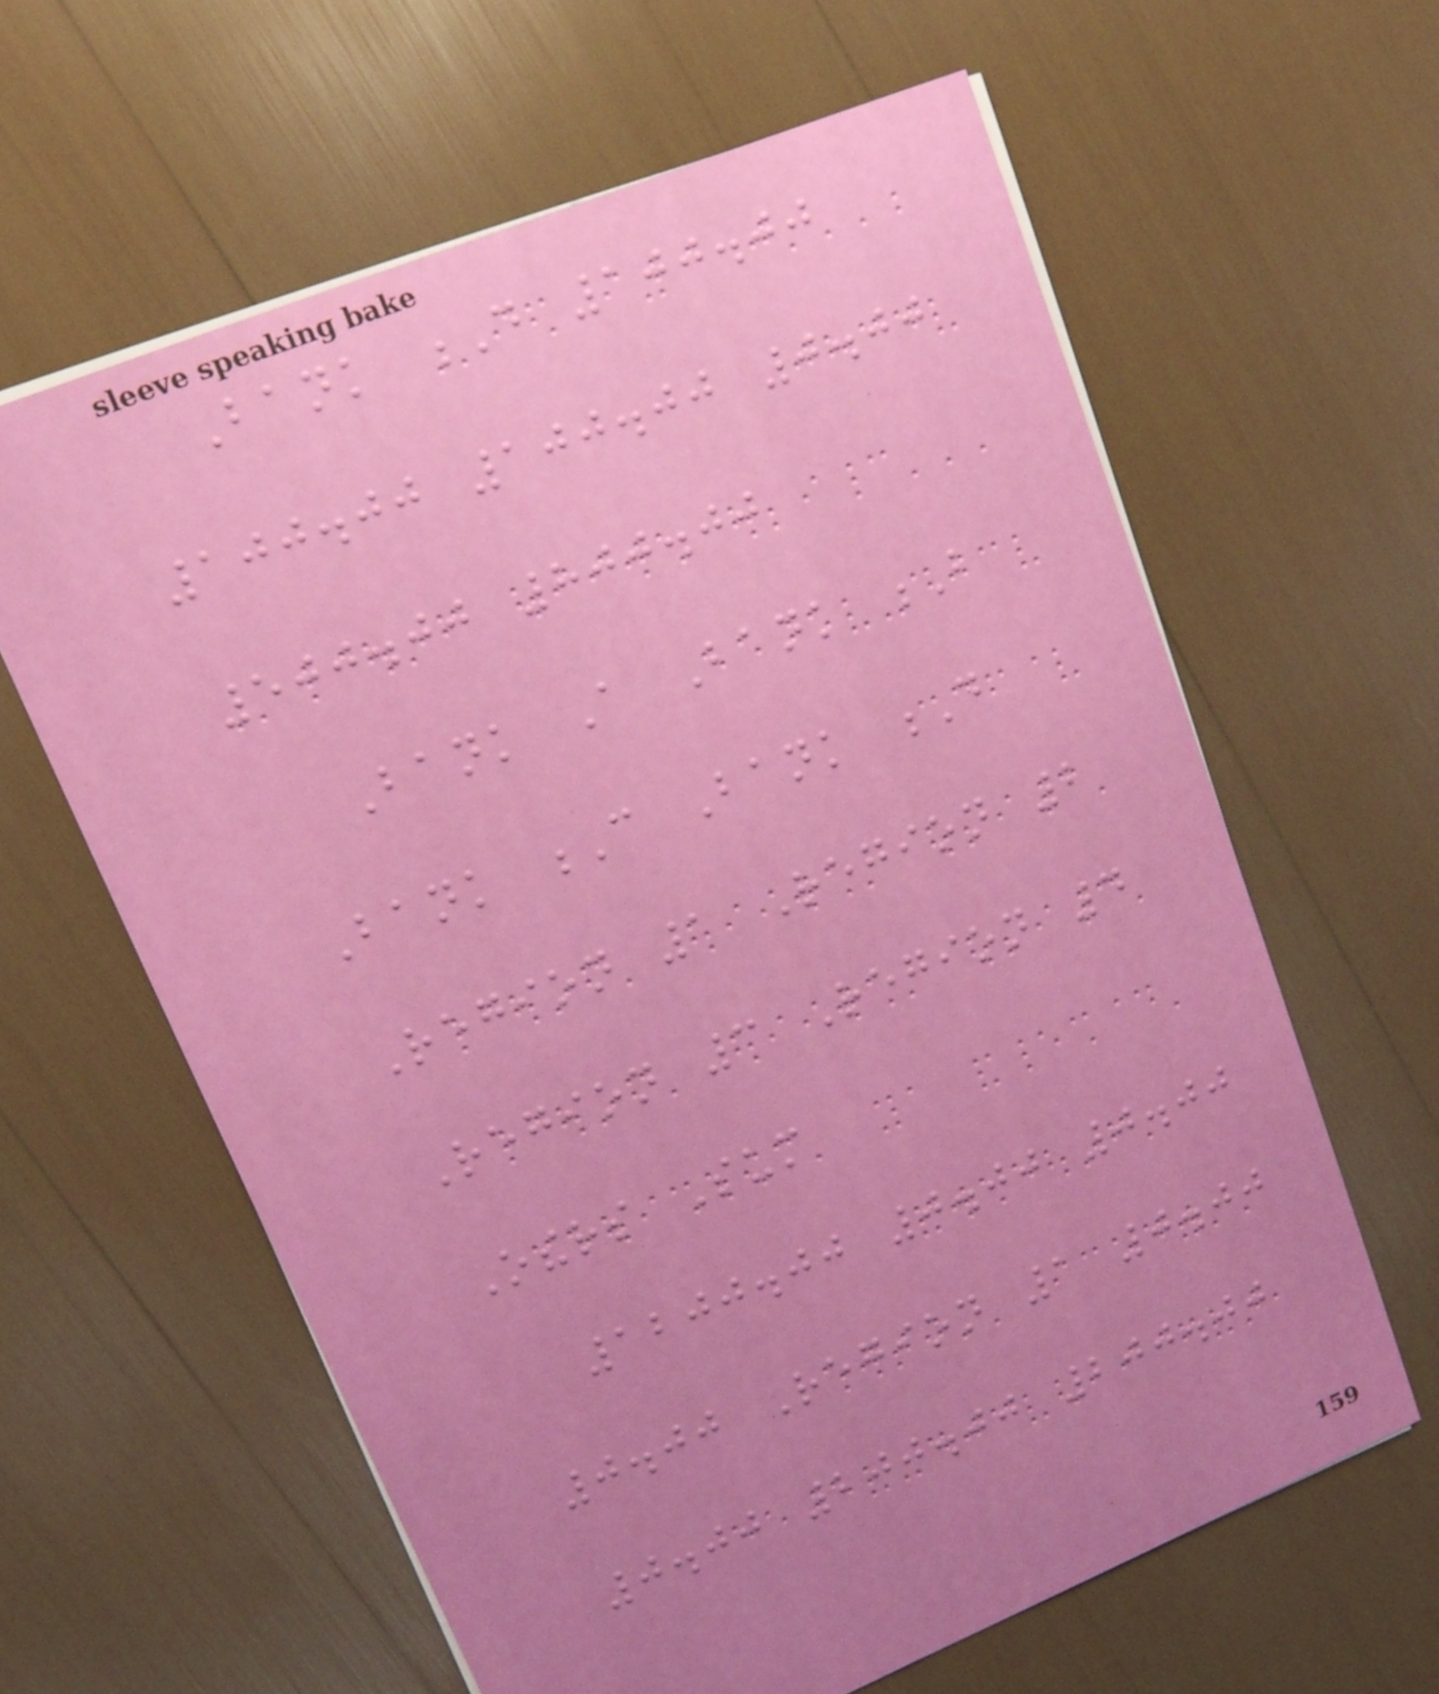Bank D 100.00
100.00 100.00 0.00
500.00 800.00
Bank A Bank B
Bank C Bank D
Region 1 Region 2
Region 3 Region 4
Others Sum
1200.00 0.00 0.00
0.00 Region 1 0.00
0.00 200.00 200.00
